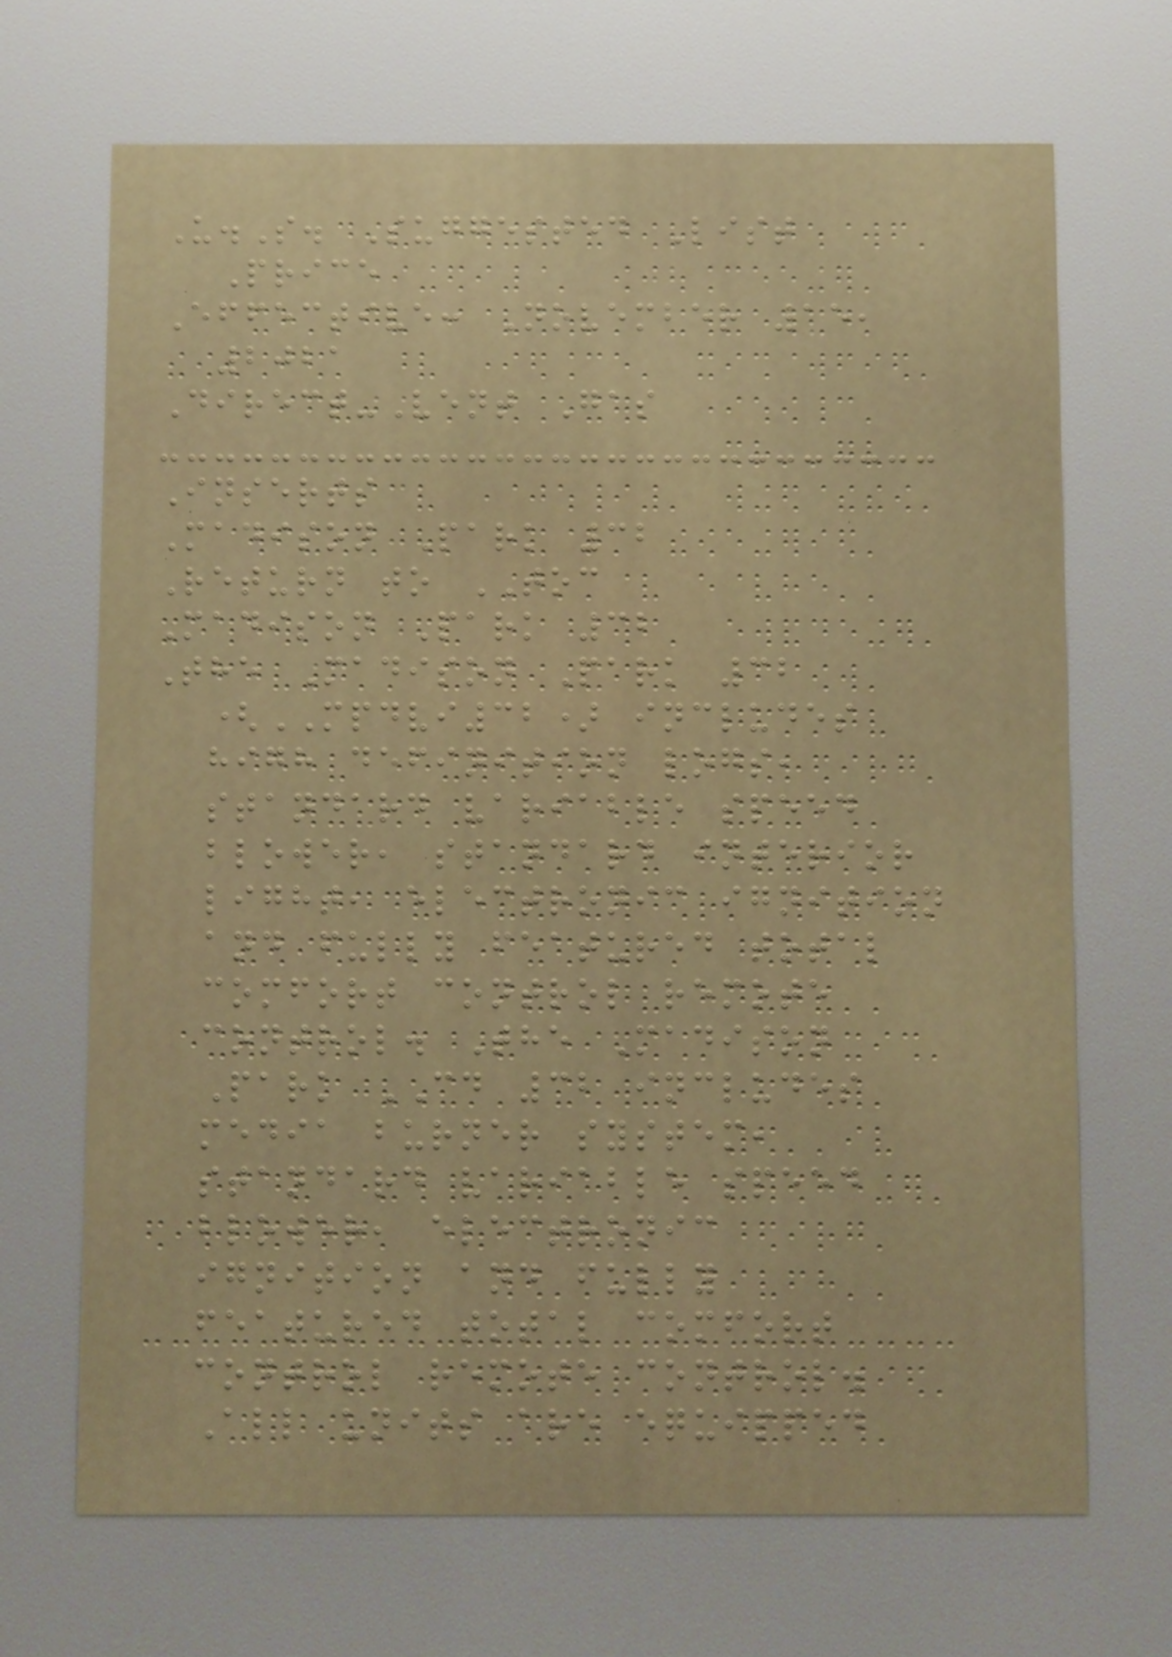U.S. Suggested List
Price
Effective: November 15,
2021
Direct-Vent Gas
Inserts
Madison Park 32
Return to TOC
Madison Park 32
The Madison Park 32
(MPDVI32) includes
high definition logs,
standard variable speed
blower, standard interior
light, electronic ignition
and fully featured total
comfort control remote
control. The Madison
Park CD 32 includes
media burner system,
standard variable speed
blower, electronic
ignition and fully
featured total comfort
control remote control.
All units are equipped
